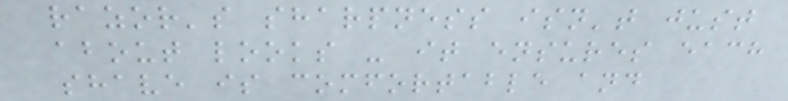razor's sharpness isn't just
about looks - it ensures each
shave is comfortable and
